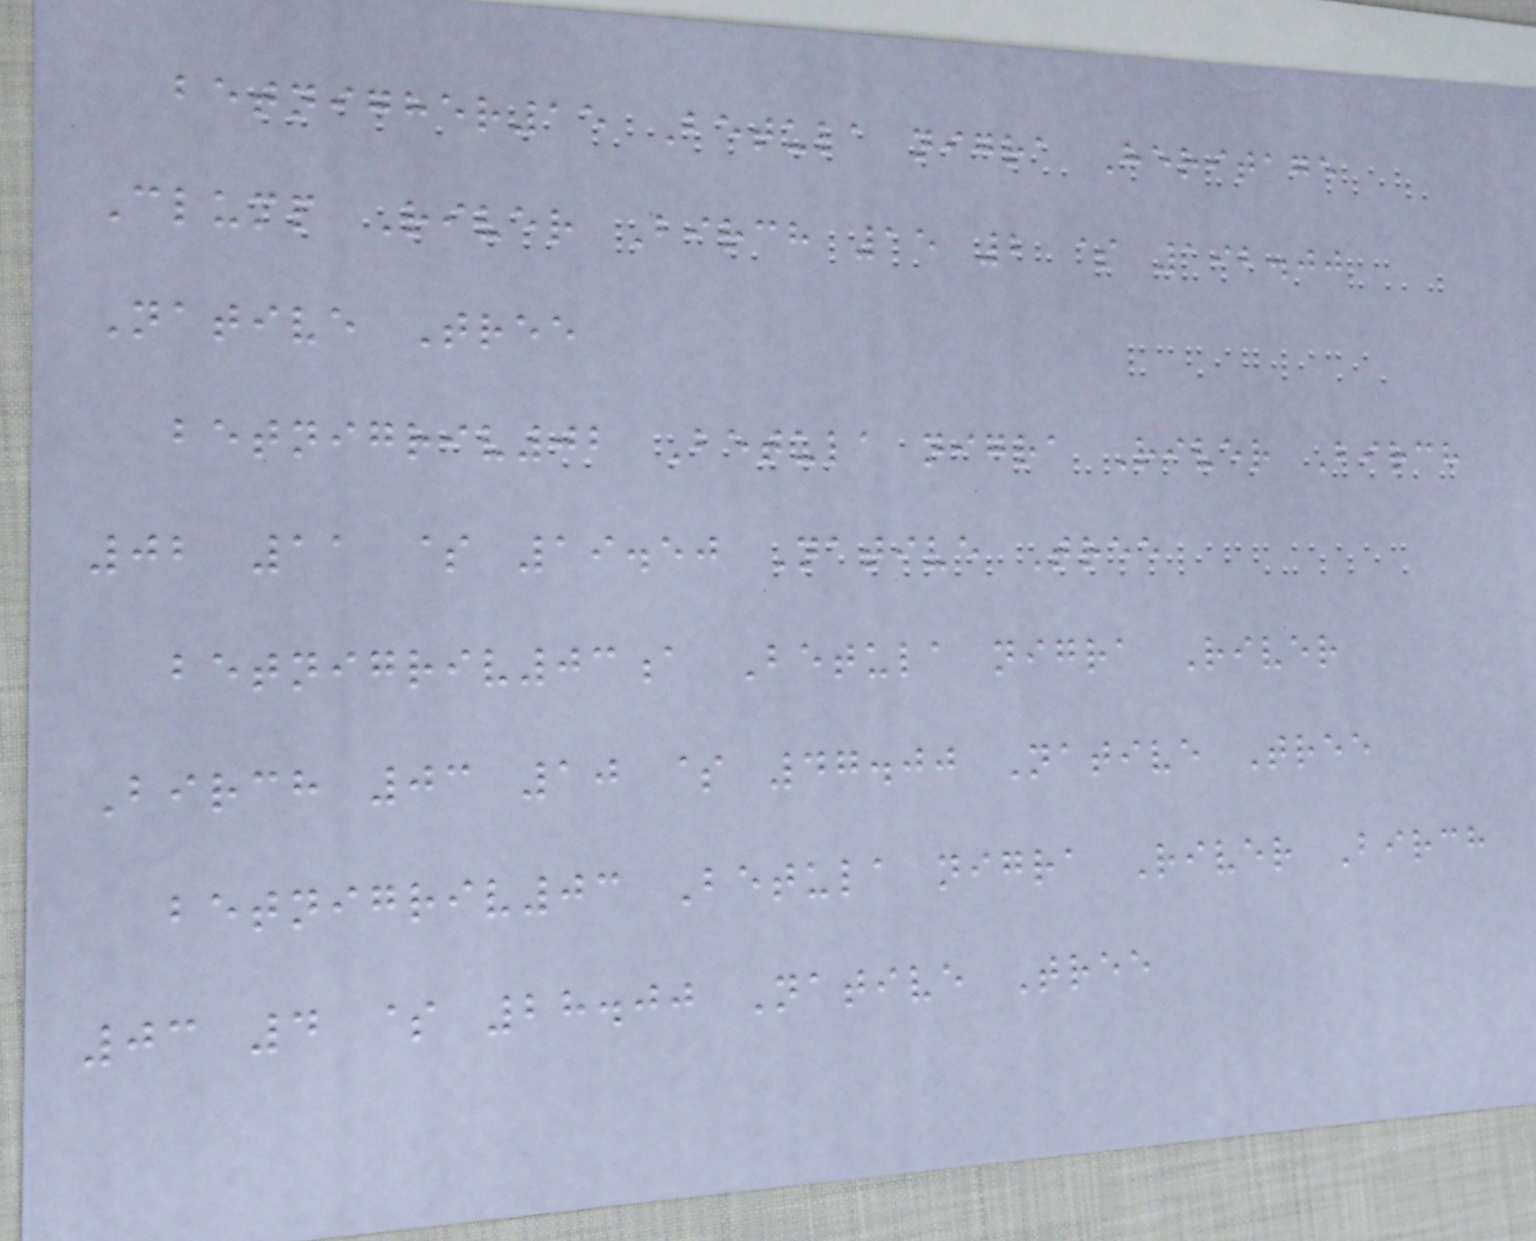betnigher15 Betula nigra Heritage
Clump River Birch 15 2 $ 192.00
Native Tree
betnigriv02 Betula nigra River Birch
02 11 $ 19.50 Native Tree
betnigriv03a Betula nigra River
Birch 03 10 $ 47.00 Native Tree
betnigriv03 Betula nigra River Birch
03 4 $ 28.00 Native Tree
